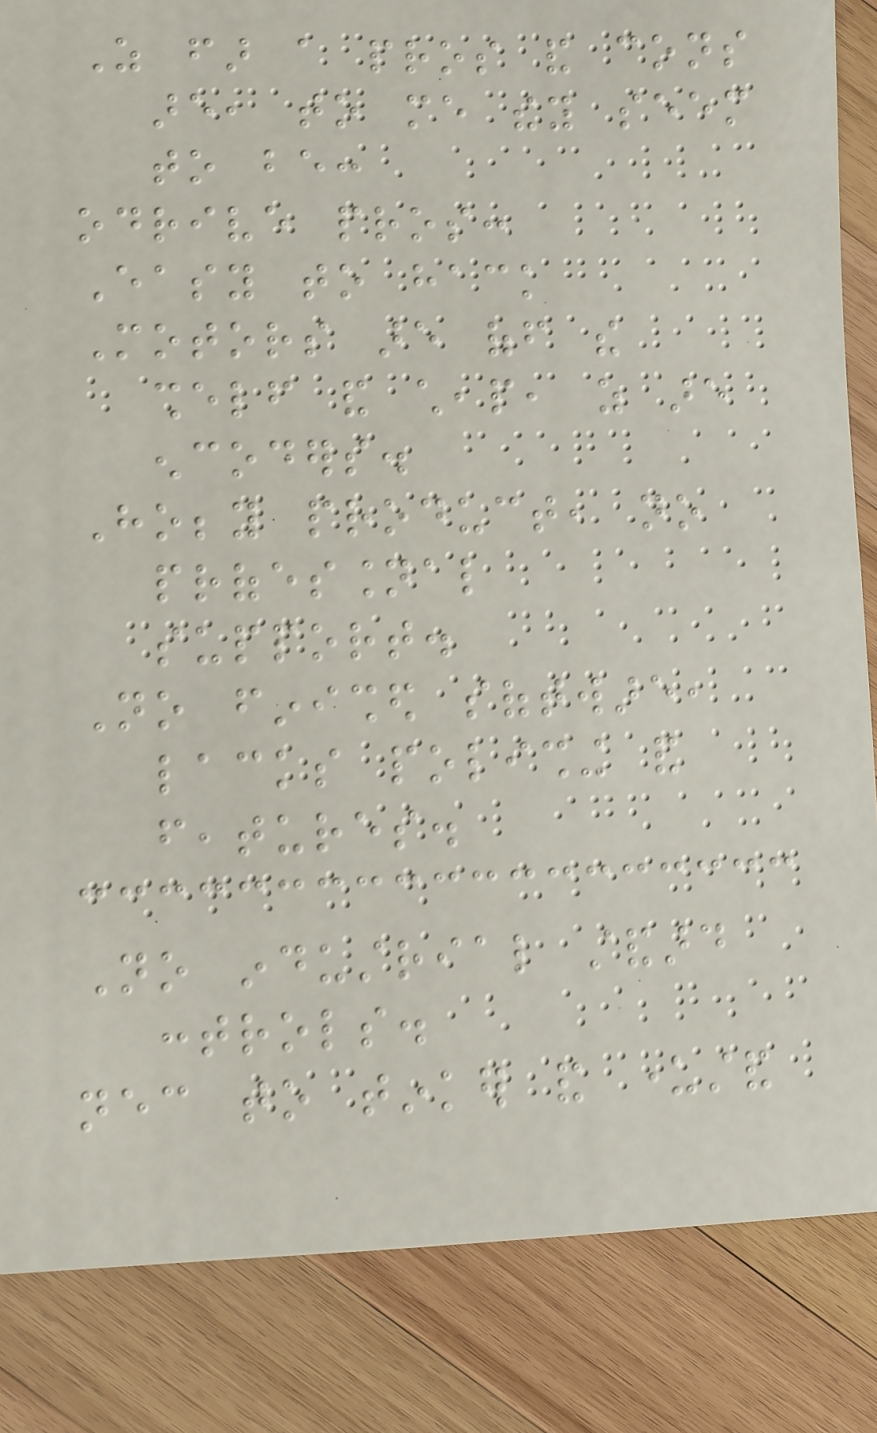As far a pros and cons
are, to me they seem
to be:
odrive pros:
Easy to hack
Motors are off the
shelf and cheap, as are
encoders.
Hobby product, no
professional
support.
No finished software,
lacks polishing and
features.
No industrial standard
controls.
necessary to tinker and understand
